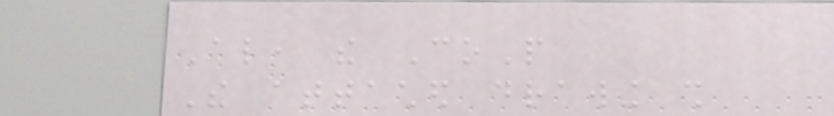Also, the CoP
The attached drawing shall
